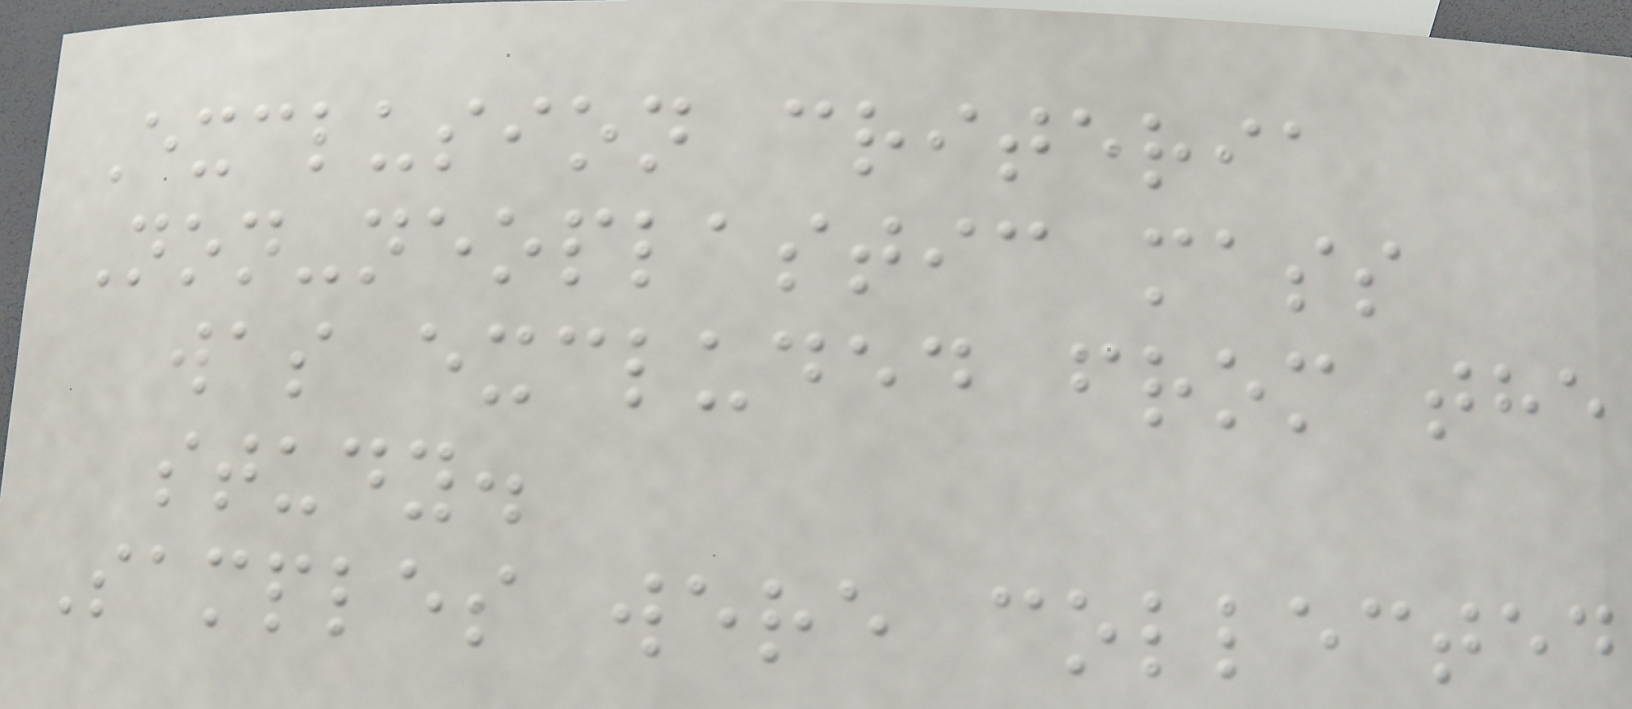Exclusion criteria
Non-neoplastic mass
was excluded from the
study.
Samples were collected
